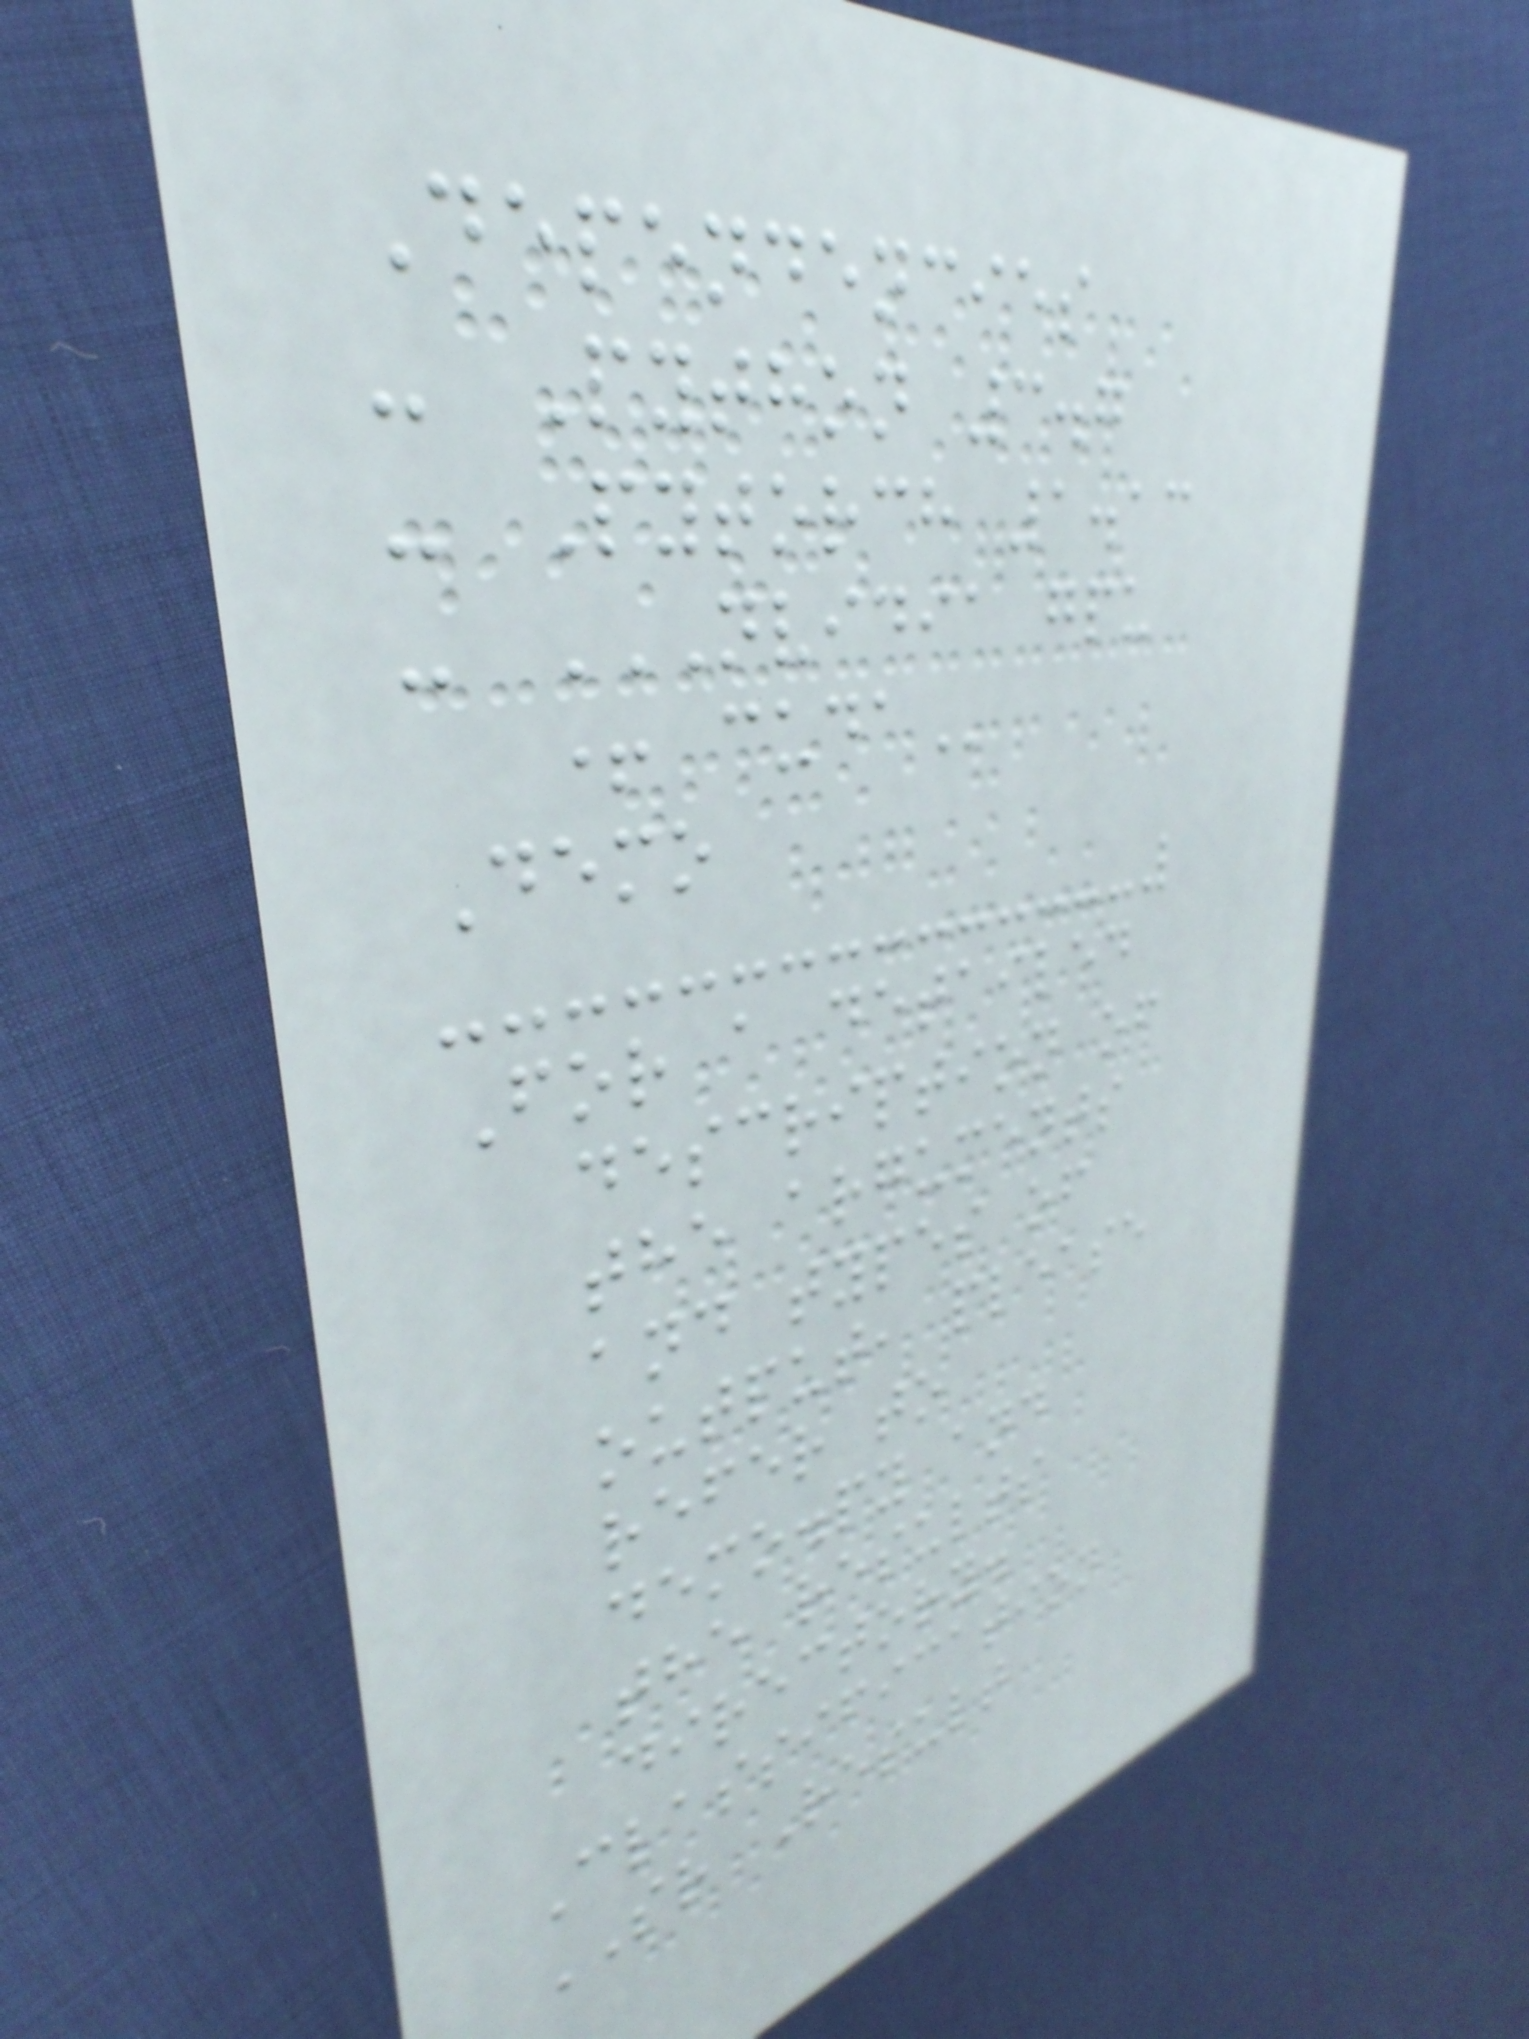Dependencies
- Python 3.7
- Pytorch 1.13
- NVIDIA GPU
+ CUDA
Demo
For a detailed
description of
the arguments
and types of
output, please
refer to
demo.py and
the results
directory.
Classification
SR Result
